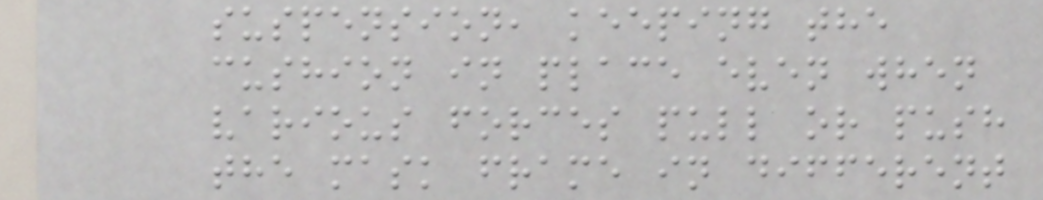suspension, keeping the
cushion in place even when
various forces pull or push
the mask frame in different
